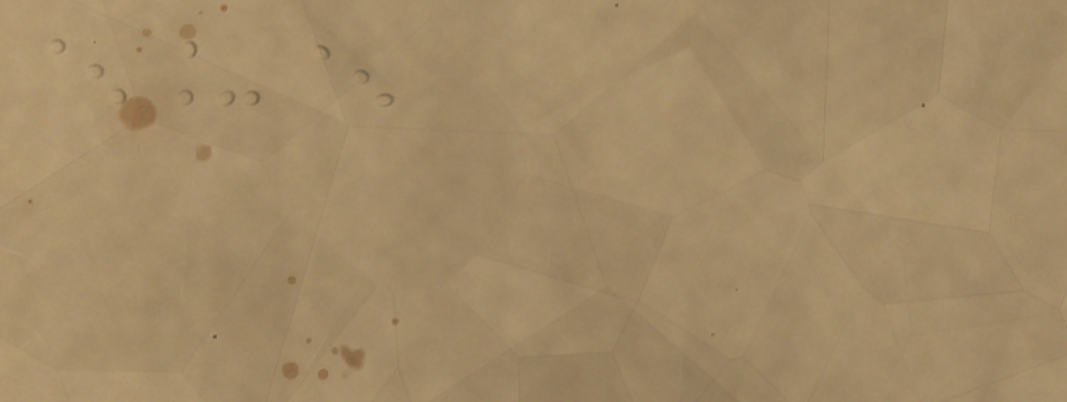^_^
